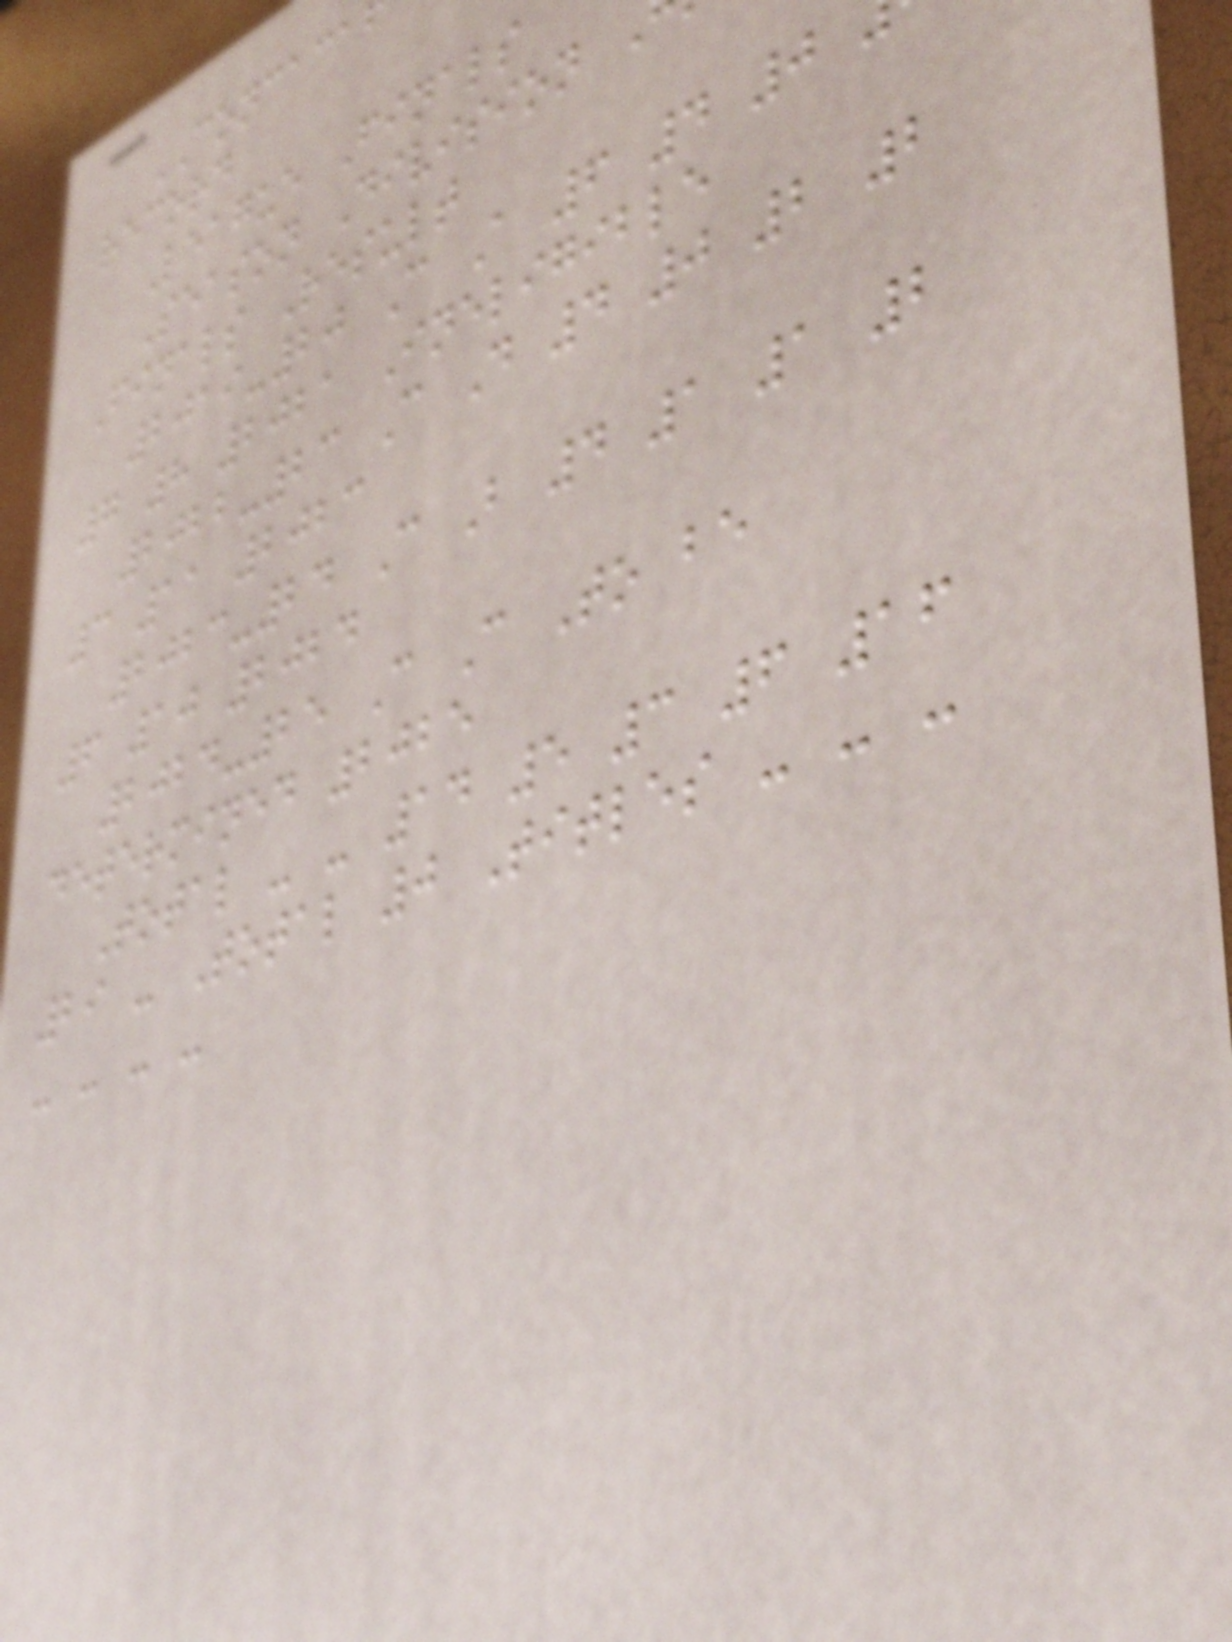CONCACA
record
League Finals
Season Division
Finals Result
2019-20 C A 6 4 0
7 8 2021 Ineligible
2022-23 C D 4 0 2 2
3 11 2023
2023-24 C B 4 1 1 2
6 10 2024
2024-25 C C To be
determined 2025
Total - - 14 5 3 6 16
29 - Total 0 Titles - - -
- - - -
